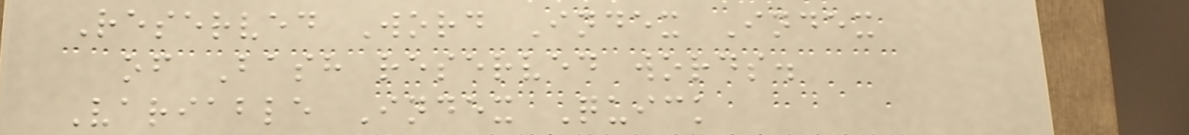Reserved Word Index Index
of Bash reserved words.
Variable Index Quick
